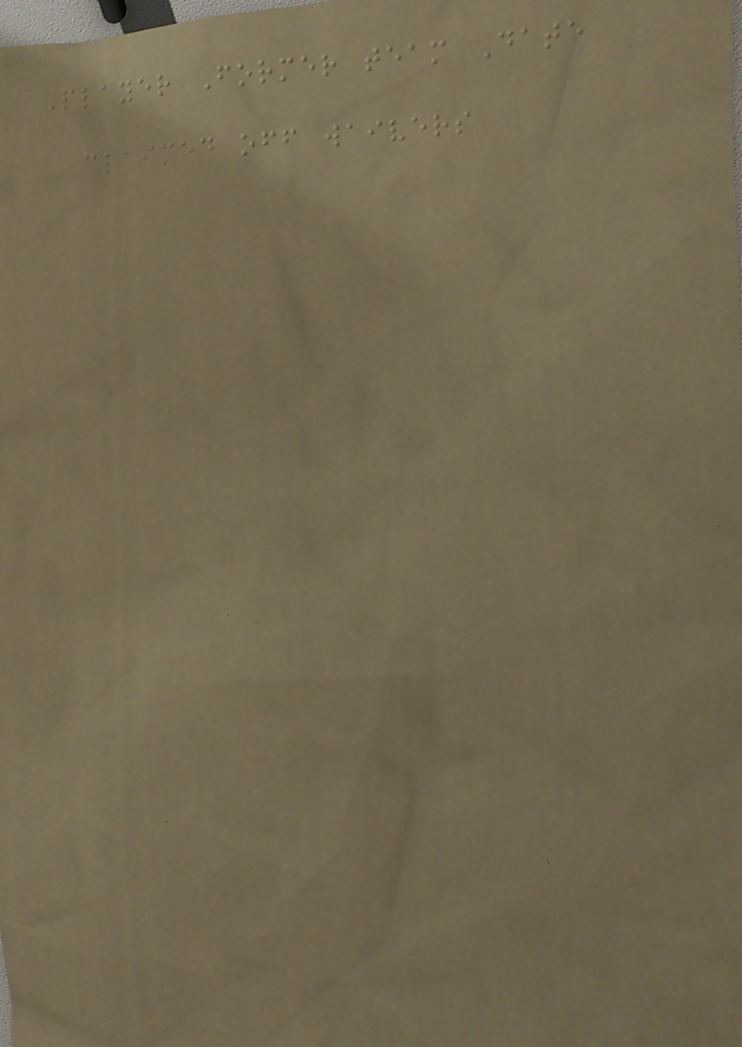Player Former team Date
claimed off waivers
